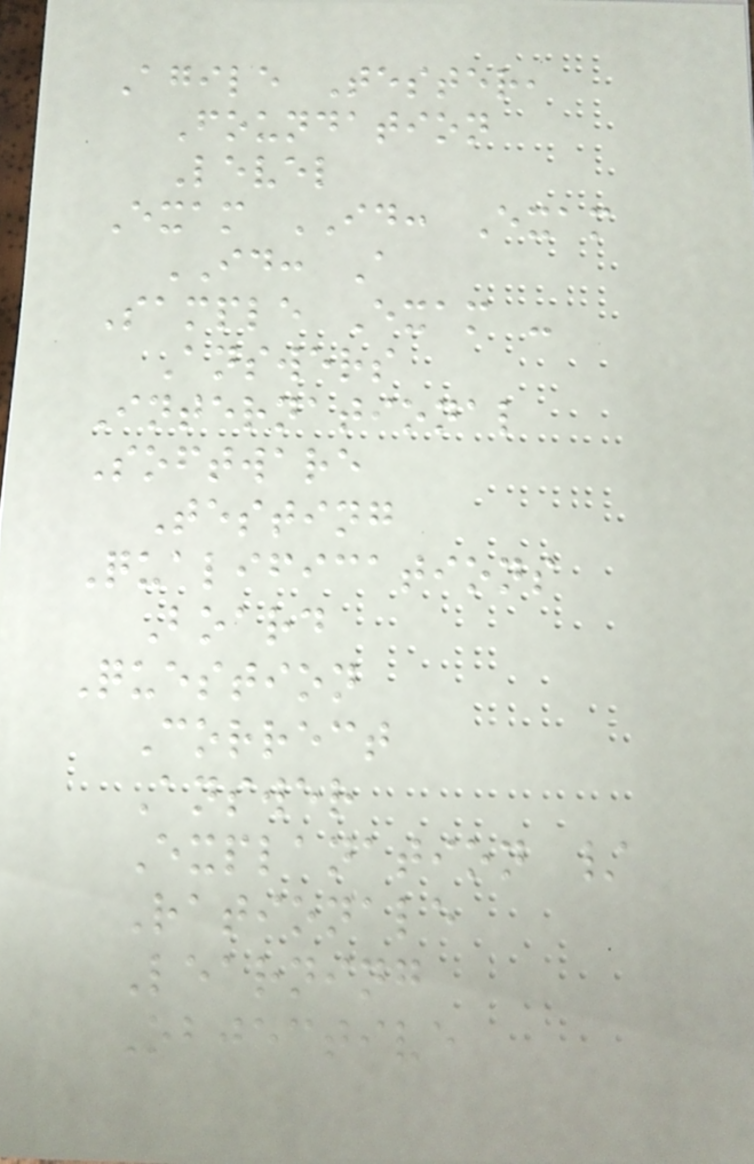Agile Tester,
Foundation
Level
Exam ID: Exam
ID: A
Sample Exam -
Answers
International
Software
Testing
Qualifications
Board
Question
Correct
Answer
Explanation /
Rationale
Learning
Objective
